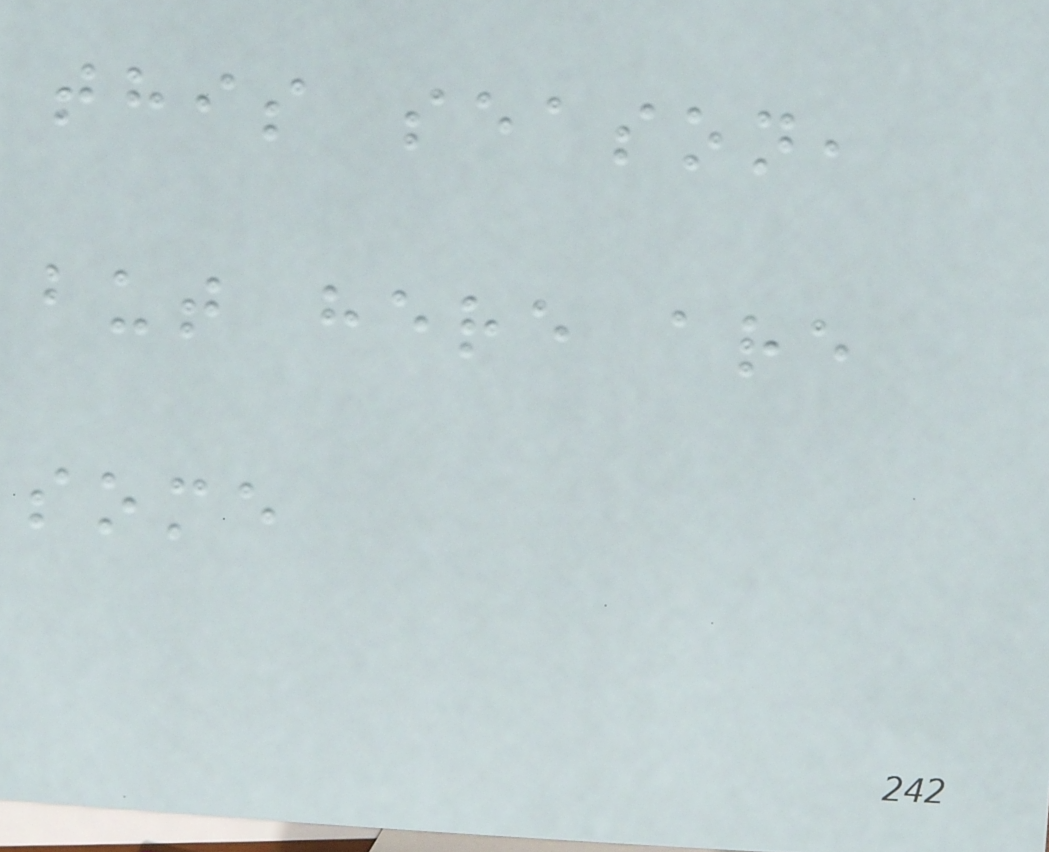this season,
but here are
some
